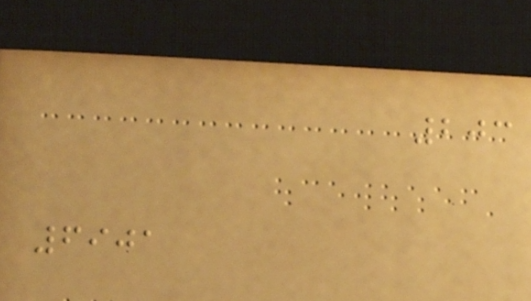203
6901
